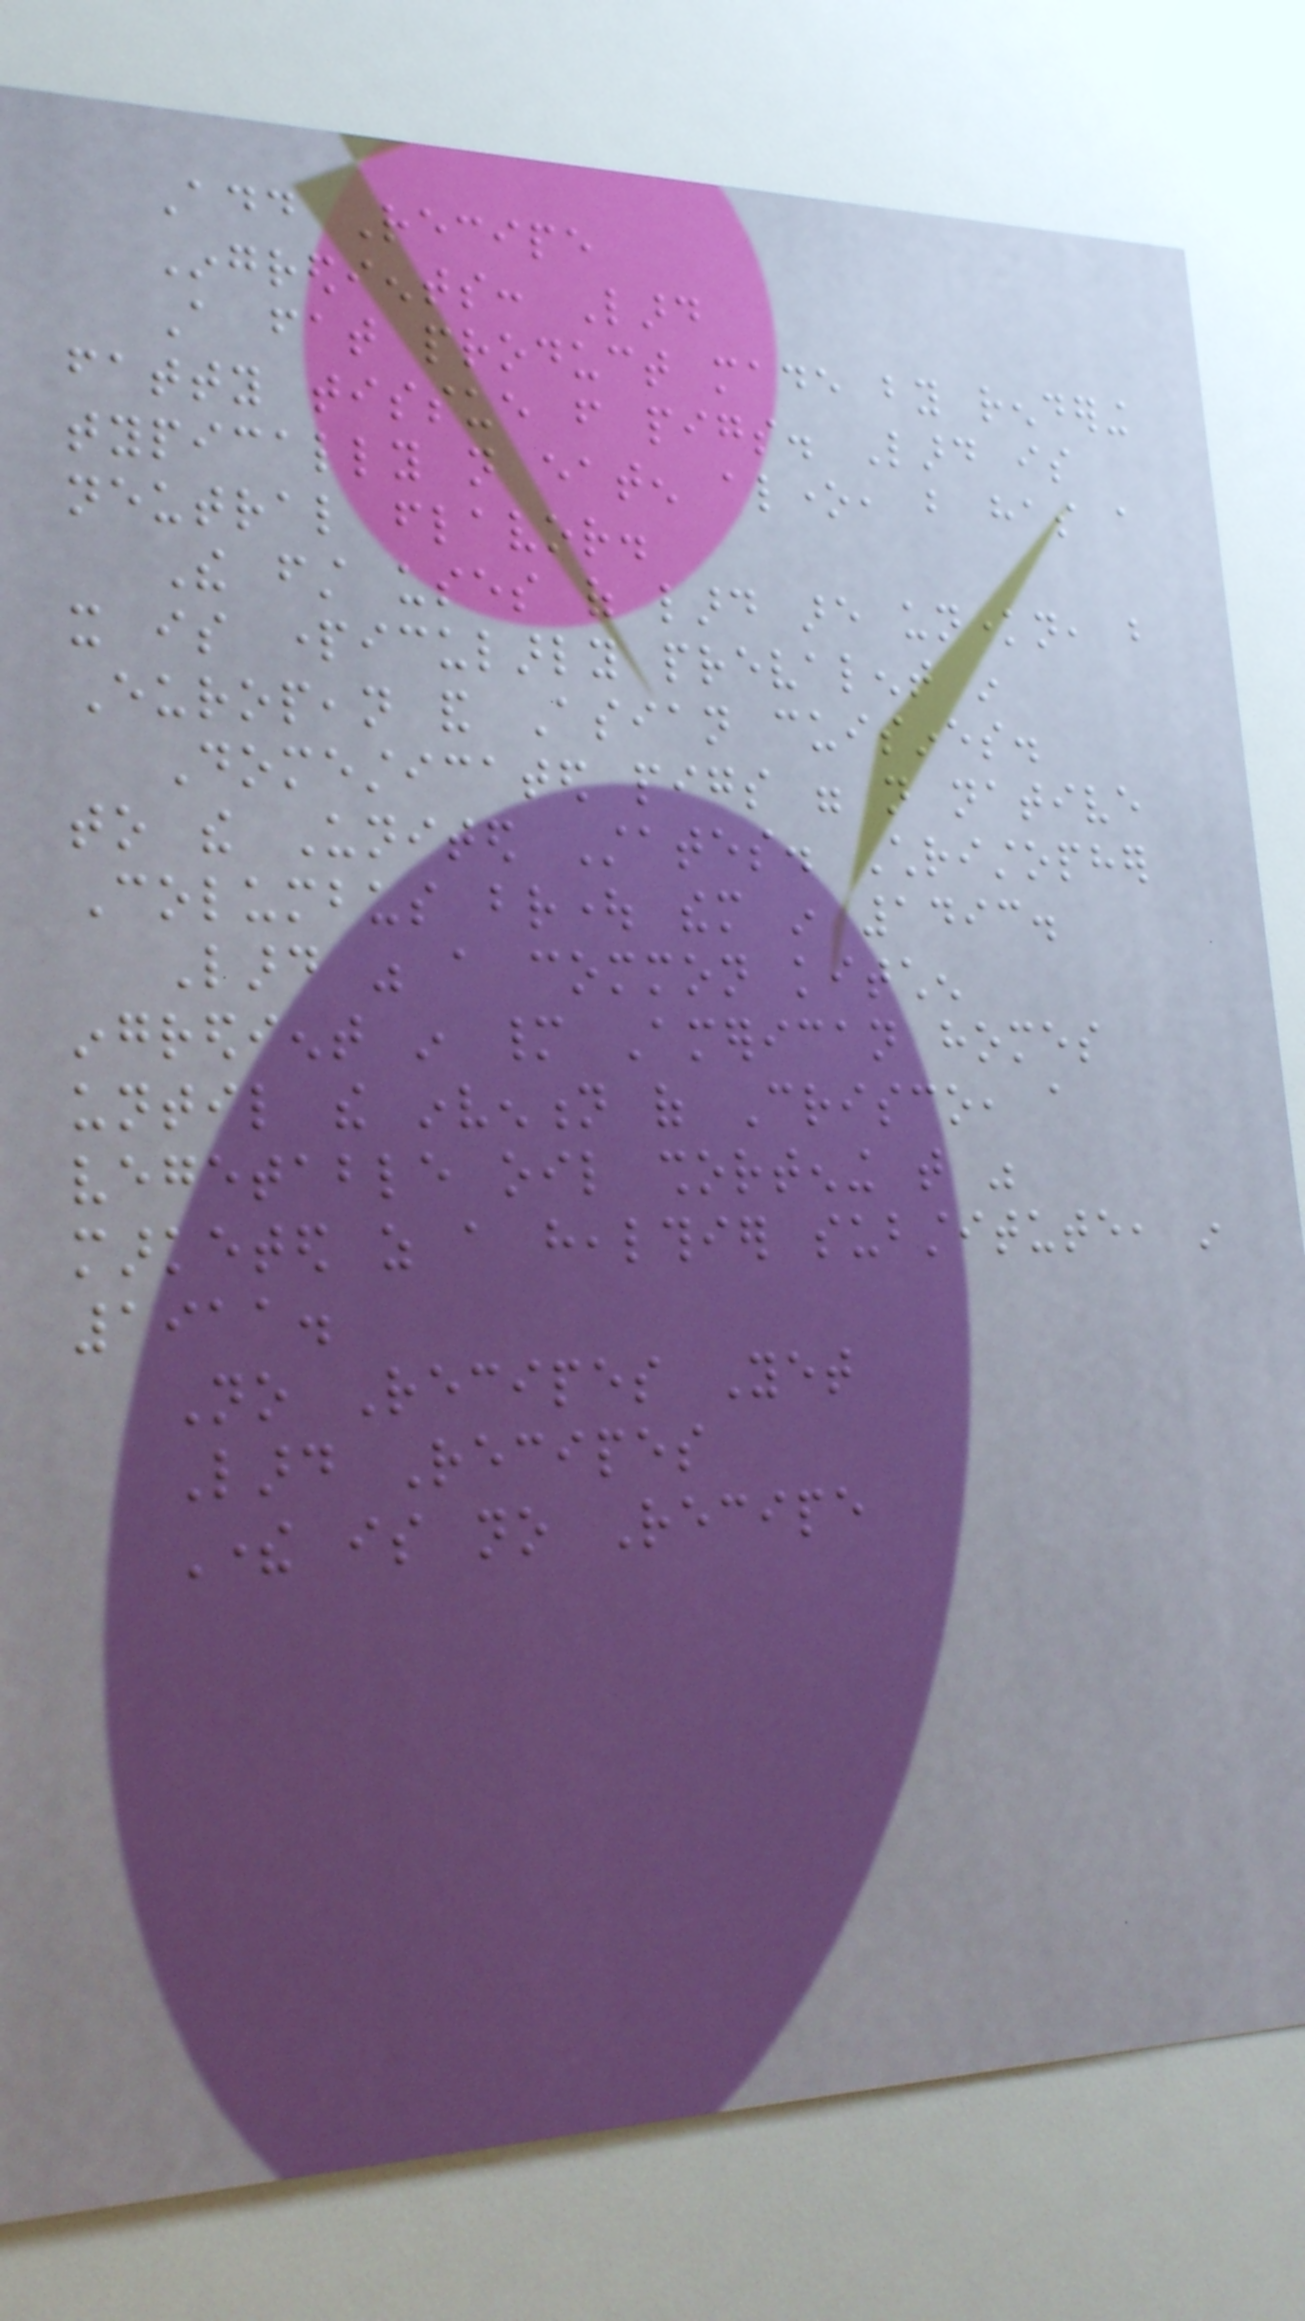Add Recipe
Ingredients: Lard
A fat product made by rendering
fatty tissue from pigs. Lard is
typically not eaten alone, but has a
neutral flavor.
The first uses of lard are unknown, but
it is particularly prevalent in
European and Asian cuisines.
Domesticated pigs were not native
to the United States. Christopher
Columbus brought them in 1493.
Lard was a common kitchen
ingredient in many American homes
until the invention of Crisco, a
vegetable oil shortening that was
marketed as a healthier substitute, in
1911.
No Recipes Yet
Lard Recipes
There is no Recipe
